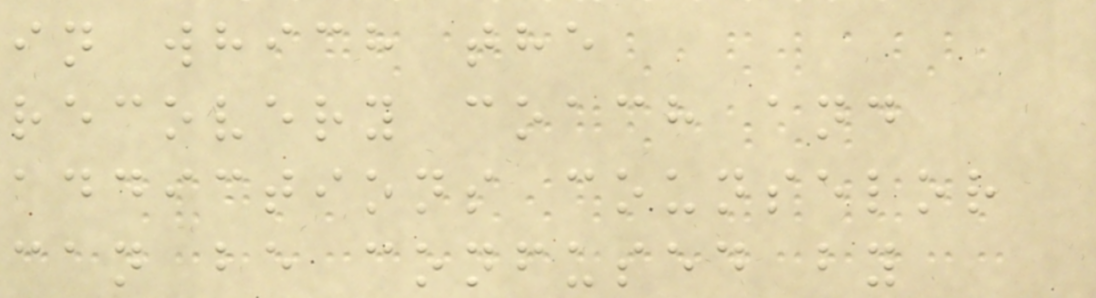in which the
recovery coach and
addictions counselor
can be confused by
